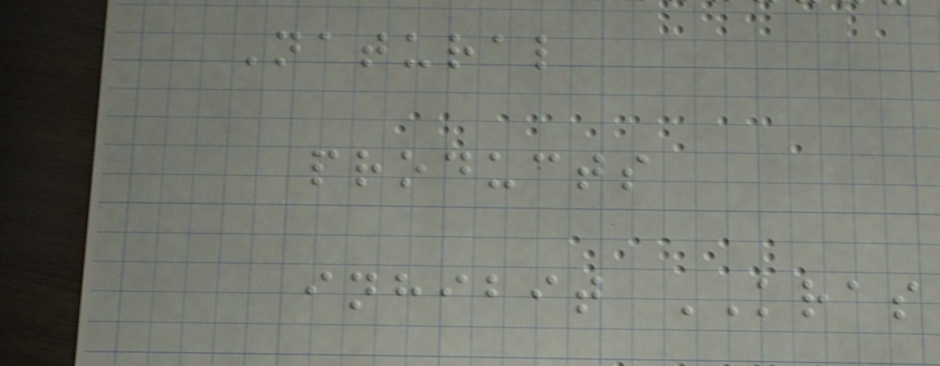Natural
products
inhibit KRAS
